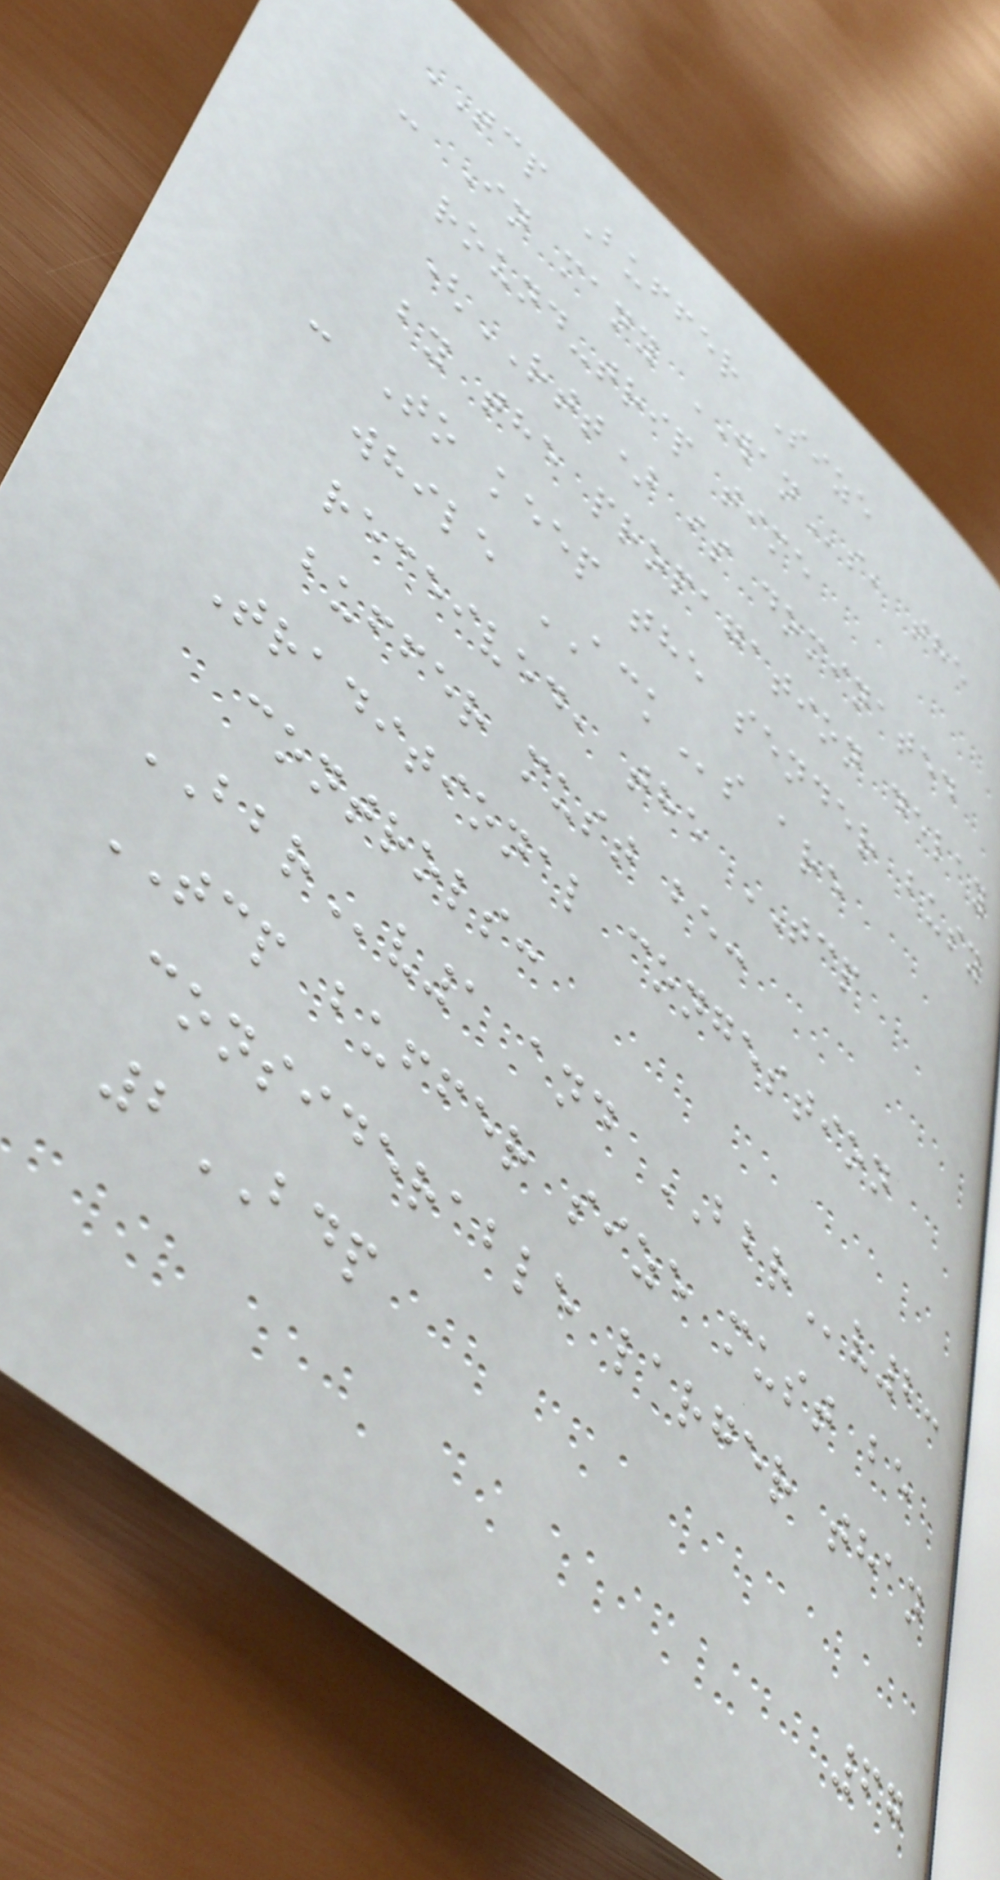TCP Buffer Size
- In many WANs, the
round-trip time
(RTT) is dominated
by the propagation delay
- To keep the sender busy
while ACKs are
received, the TCP
buffer must be:
Traditional congestion
controls:
BBRv1 and BBRv2:
TCP buffer size must be
considerable larger than
2BDP
67
